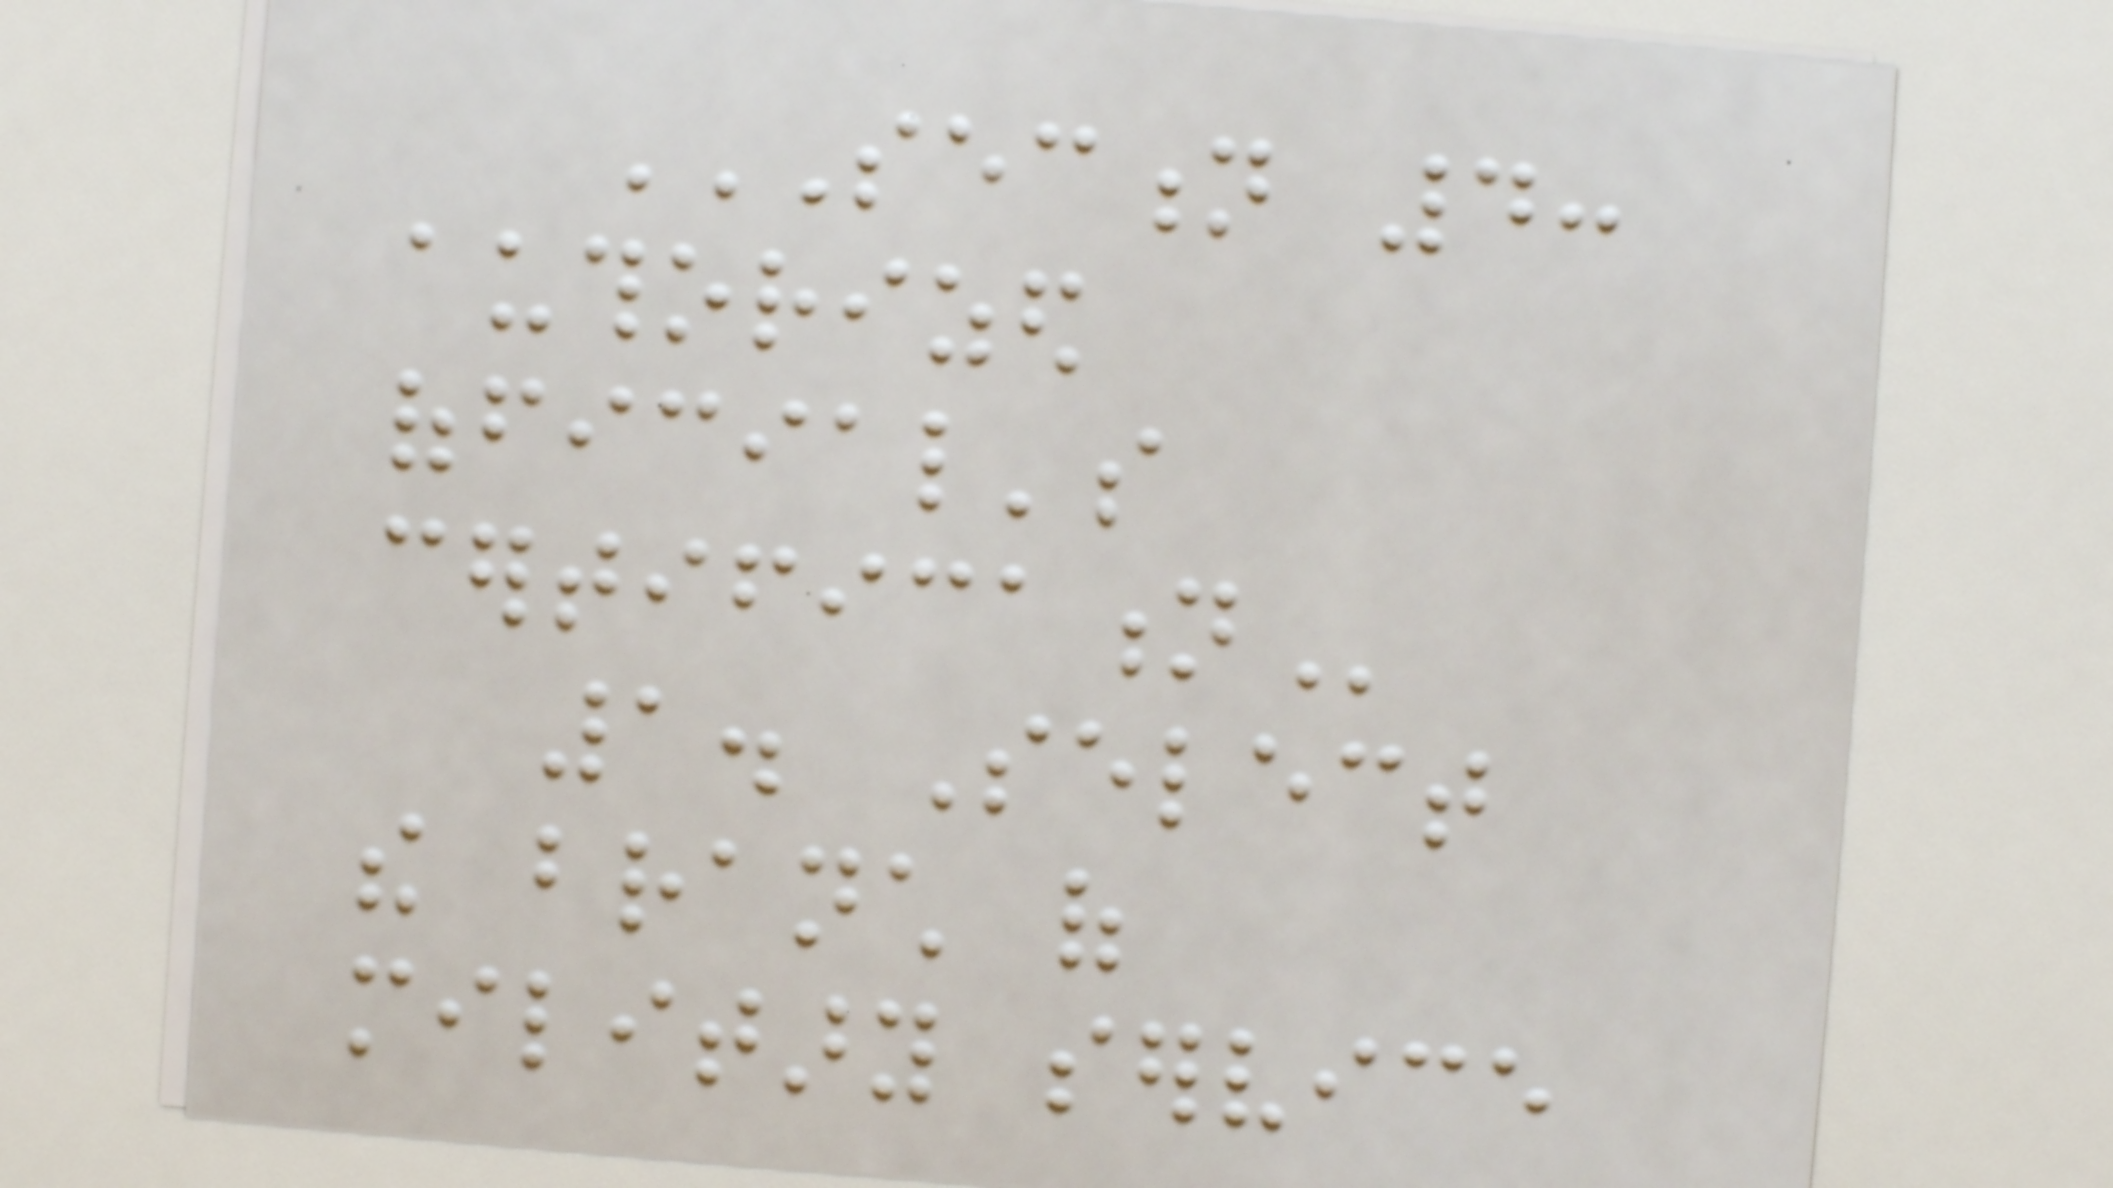SECTION 4:
AUTHORIZED
OFFICIAL'S
CERTIFICATION
1. Select
the branch of
military service
